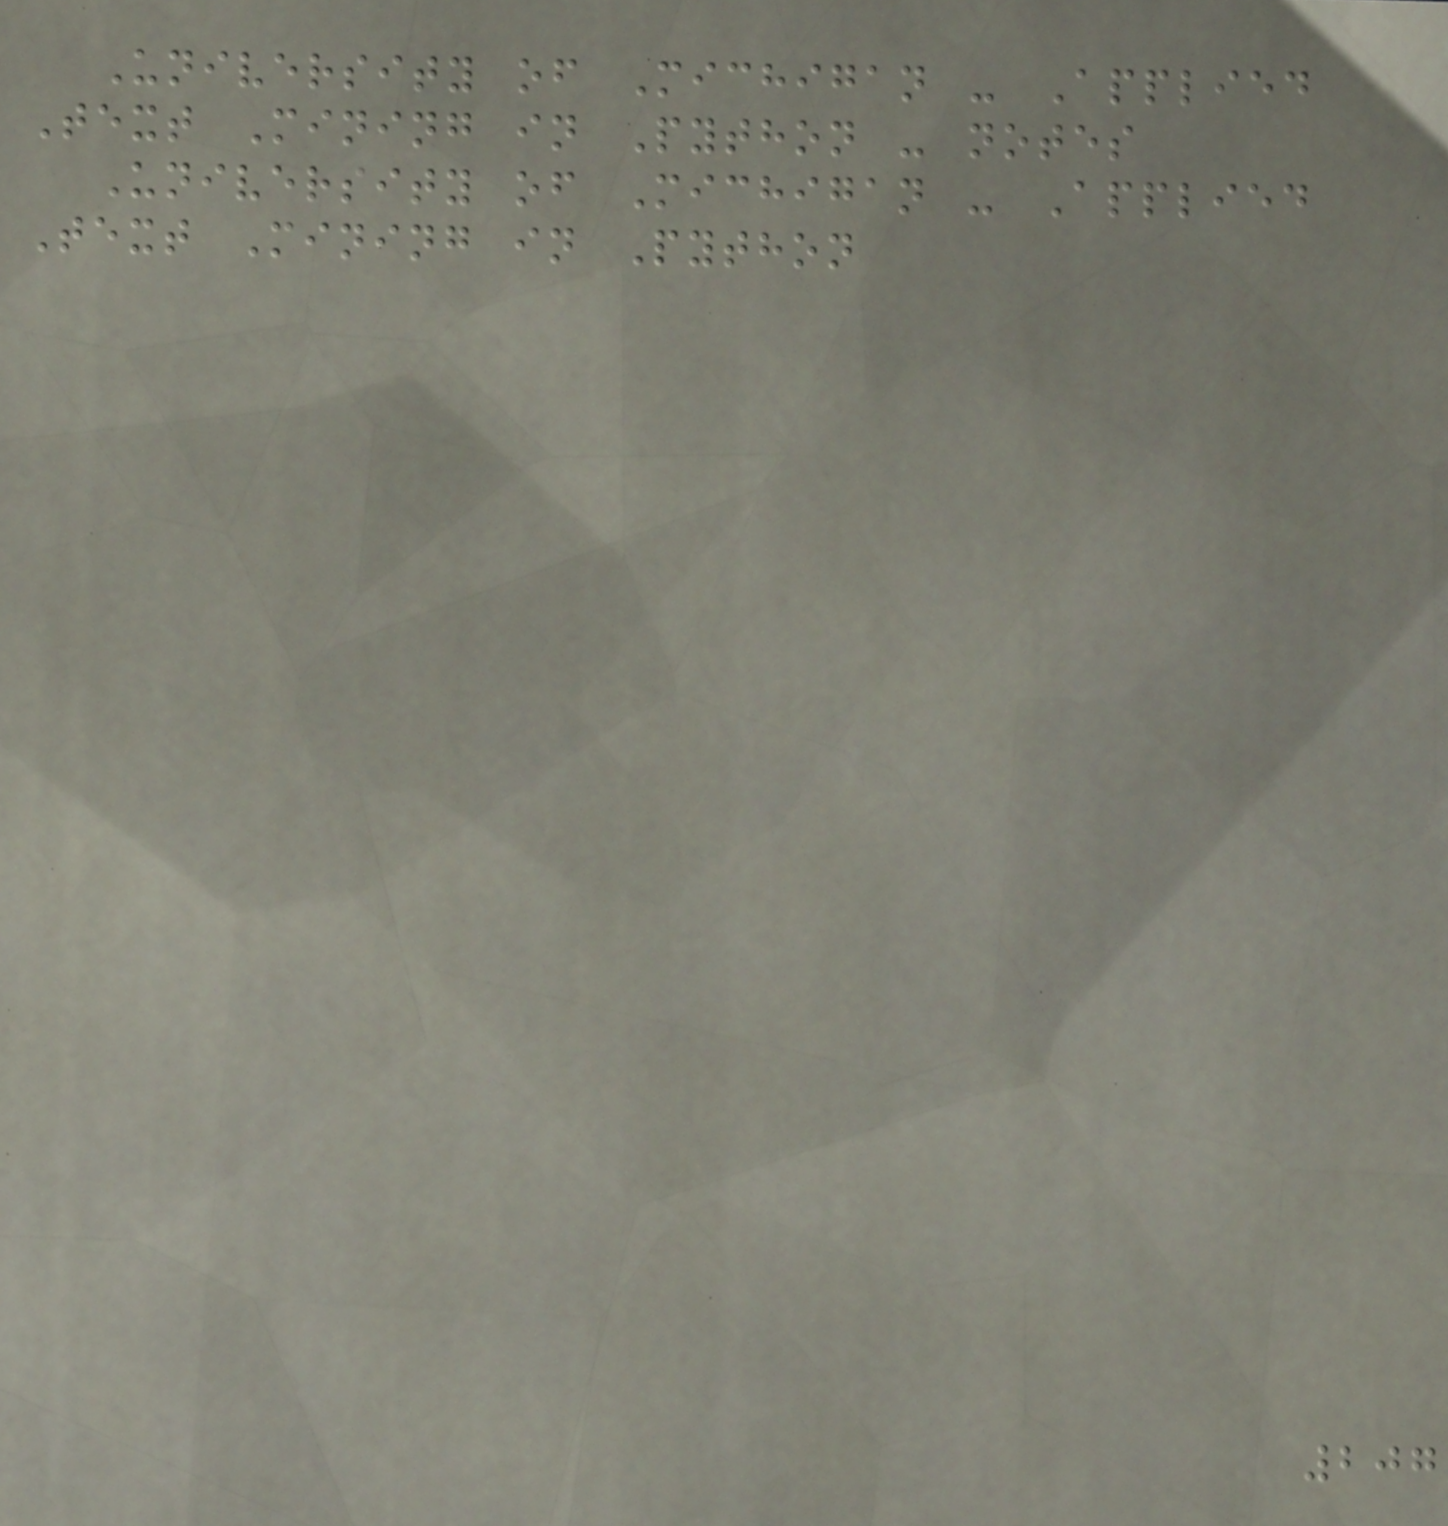University of Michigan - Applied
Text Mining in Python - notes
University of Michigan - Applied
Text Mining in Python
207
